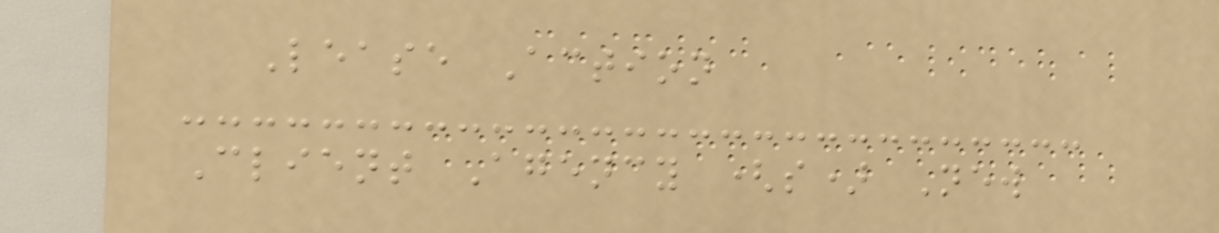Lease Action
Client Agency (s) New
